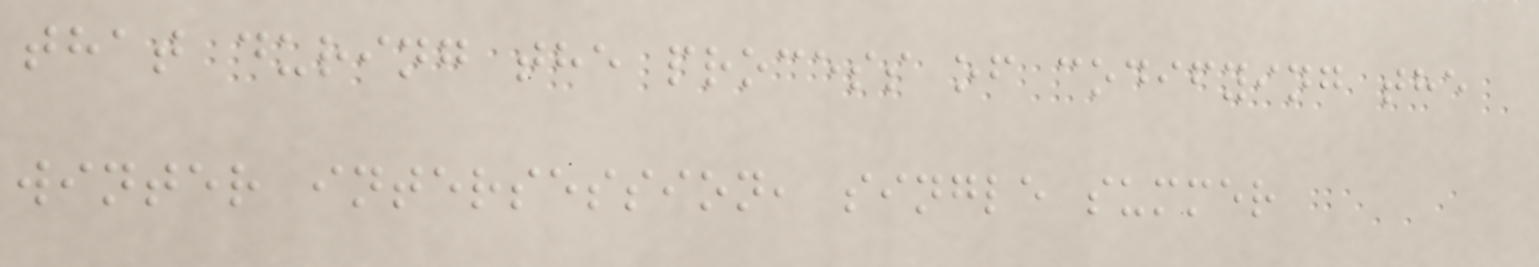that during the process of codifying the
winter intersession, single summer
